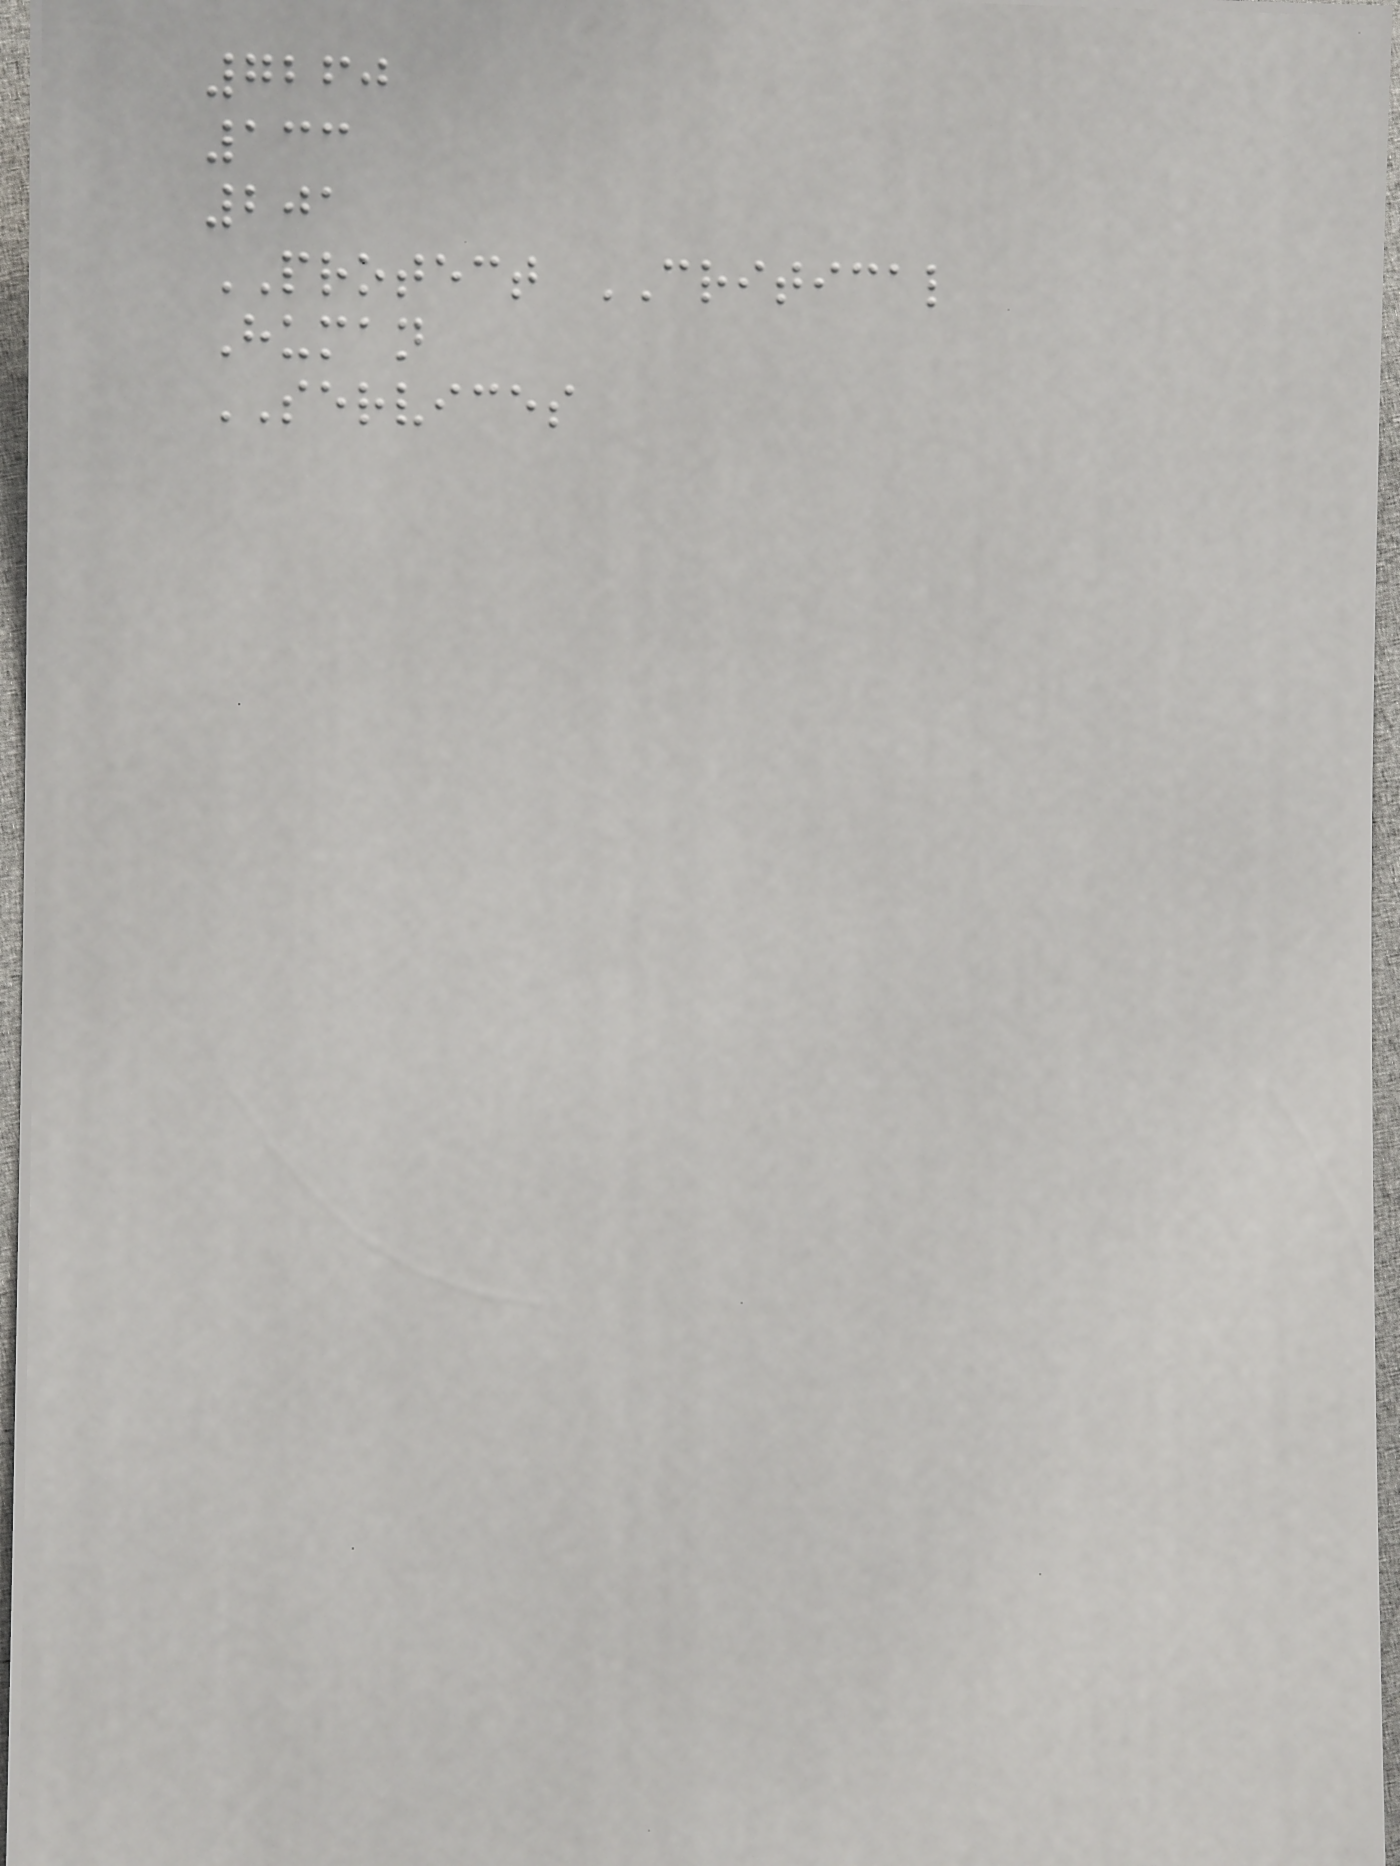7260
133
201
PROTECT CRITICAL
Human
SERVICES
